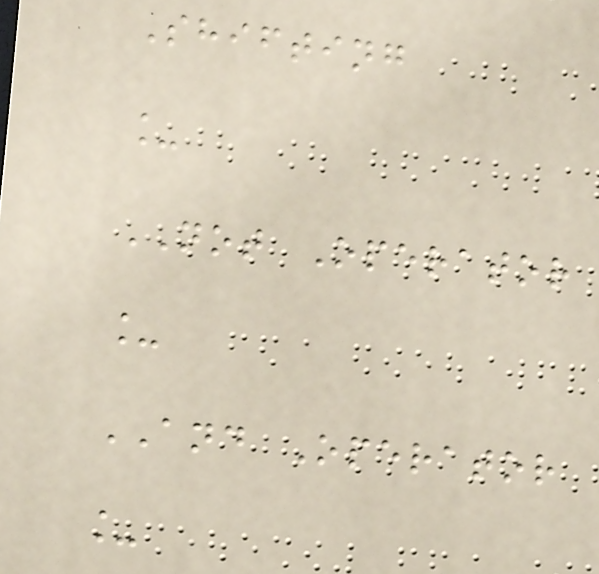Shifting
_
NOT Operator
_
AND Operator
_
